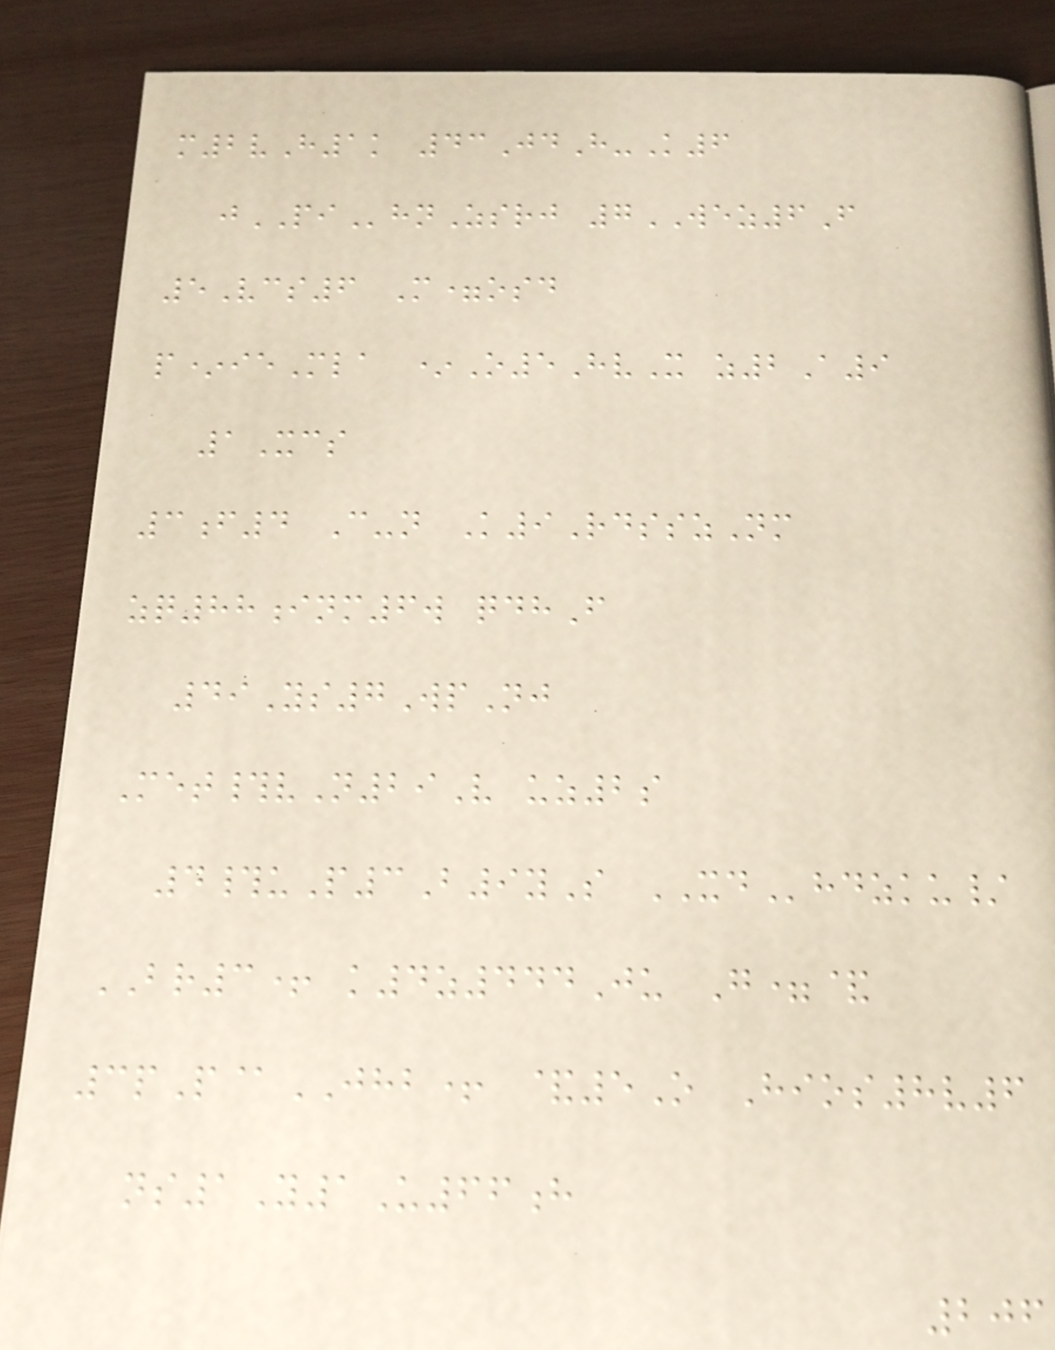m2vH1k 43JdH-K6
jPIhnZsrj 7WEZ6F
5Vcs6 M=osd
p*ieMla *O5HvX z2A9
1Xcs
3f4 C-n K9RdsszNm
zq88inm6w qdhF
49Ys7WpNj
Met#vN29V uz2s
4#uP3B9yS XDhdzku/
BR3+ k4z444Ju G=&
3pP@JHB+ &5O Hios8v6
ns1Y1U66h
206
